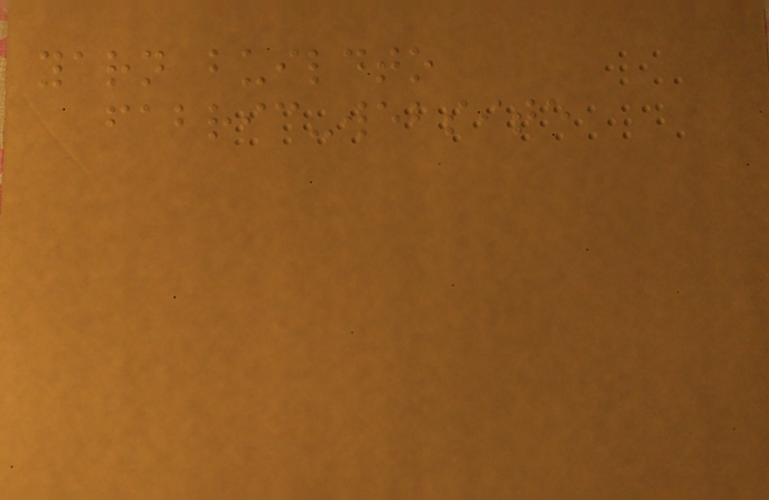yarn buildto
fabric-website
